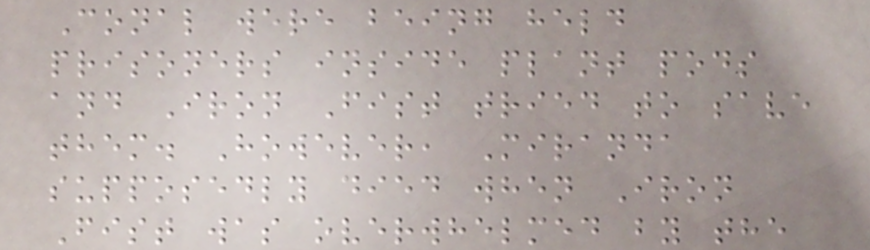Conal were being held
prisoners inside plant pods
and Iron Fist tried to save
them. However, Miranda
supposedly died when Iron
Fist was overwhelmed by the
